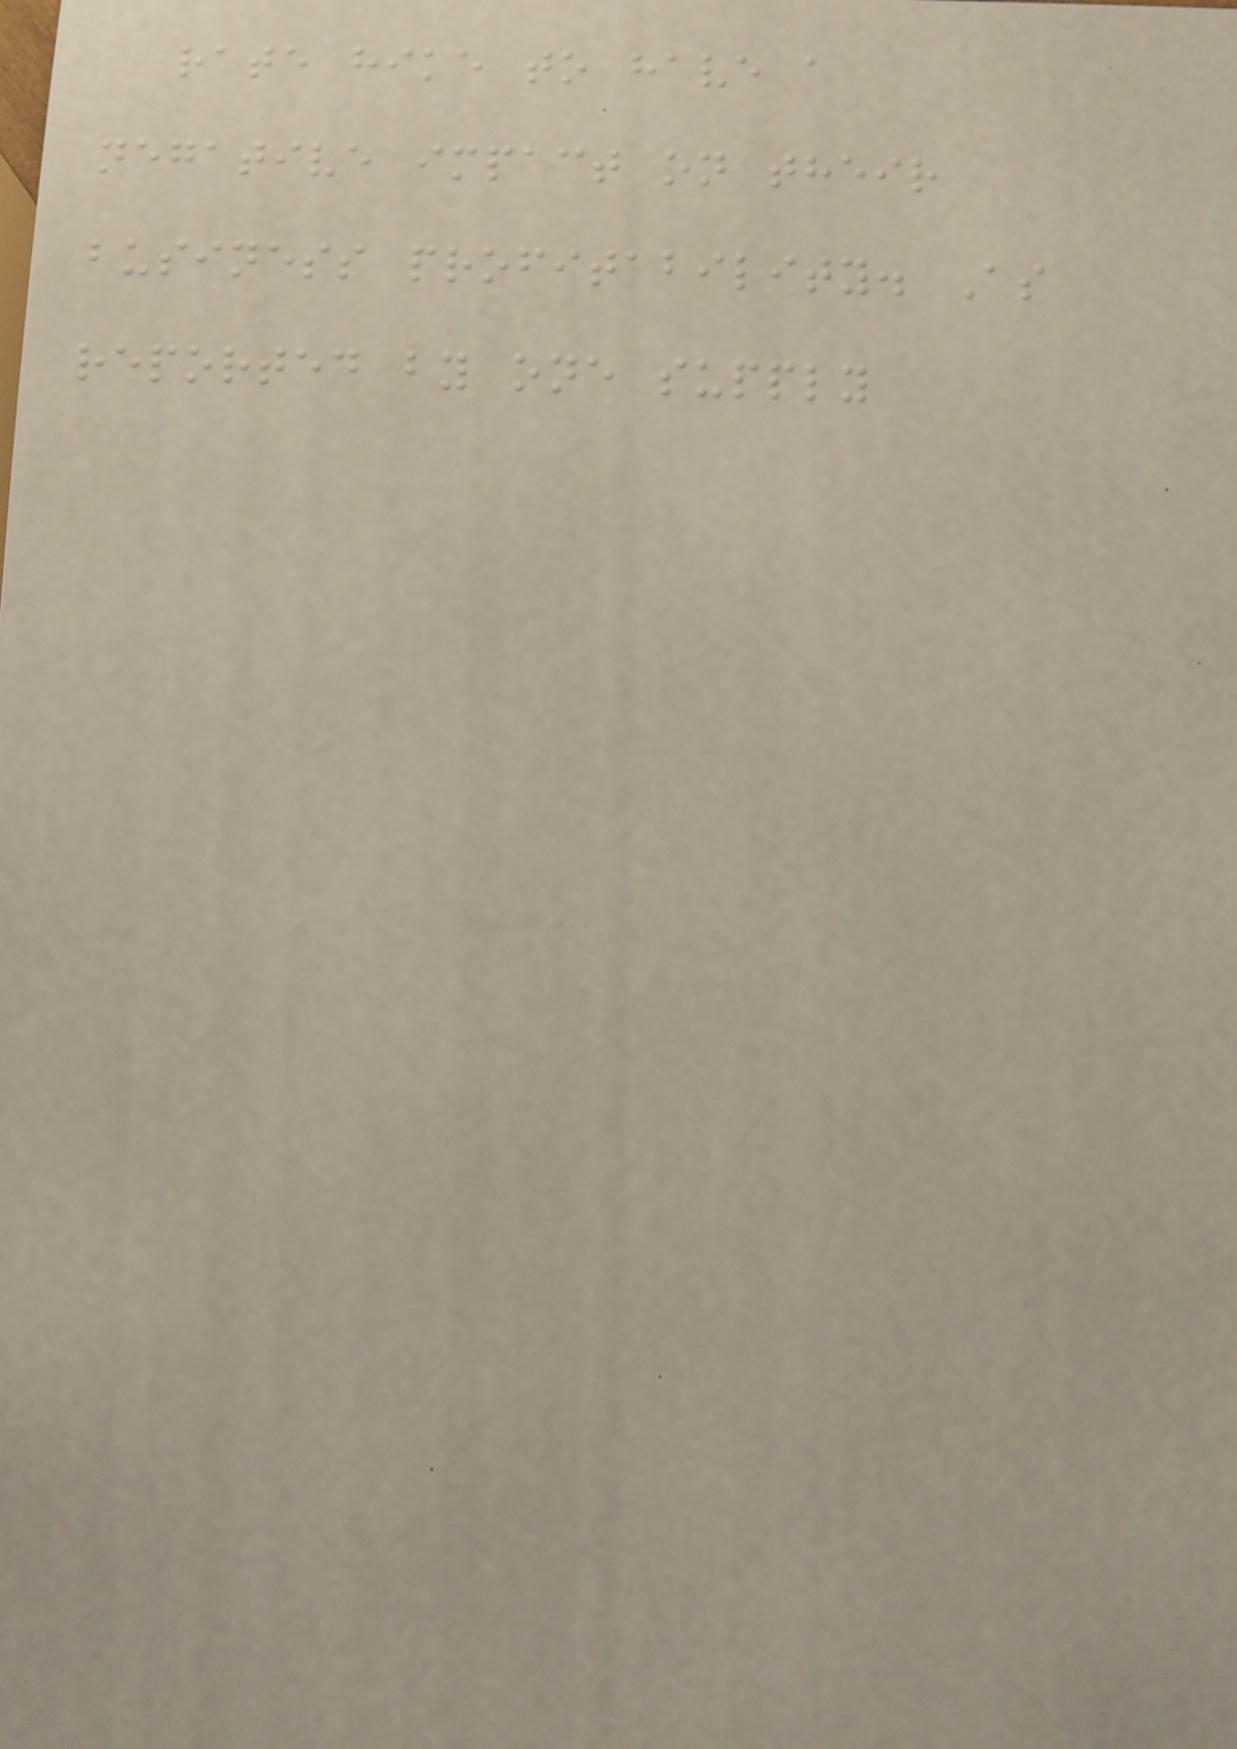rate hike to have a
negative impact on their
business profitability. As
reported by one supply
